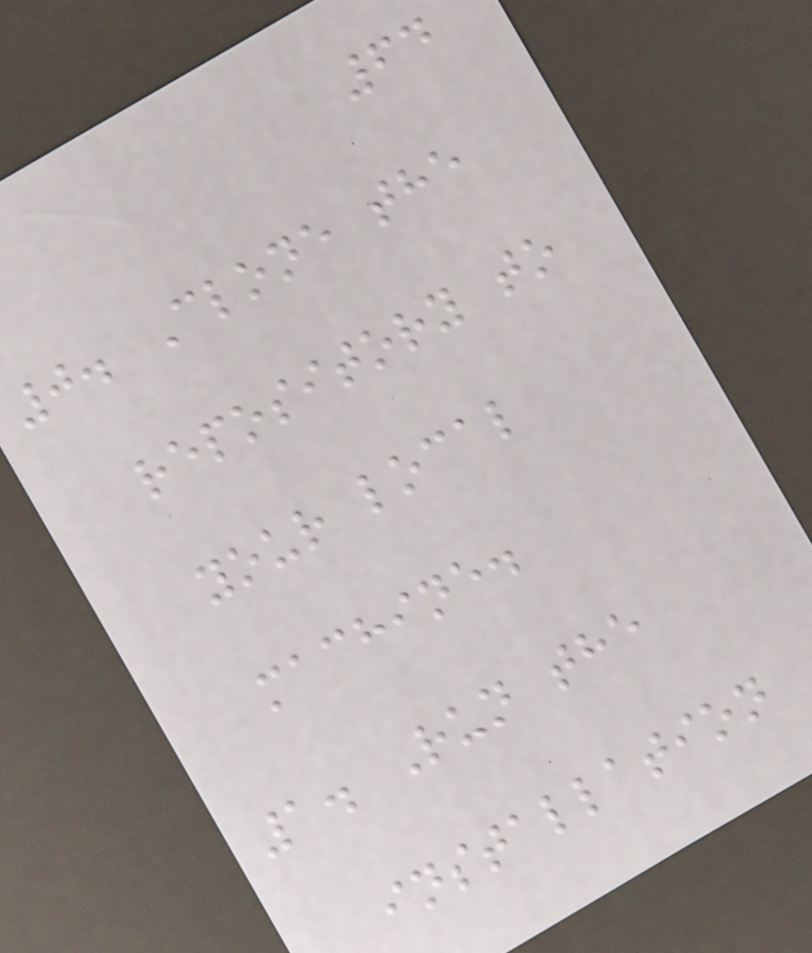64
0. Clone the
repository to
your local
machine.
1. Run the
installation
